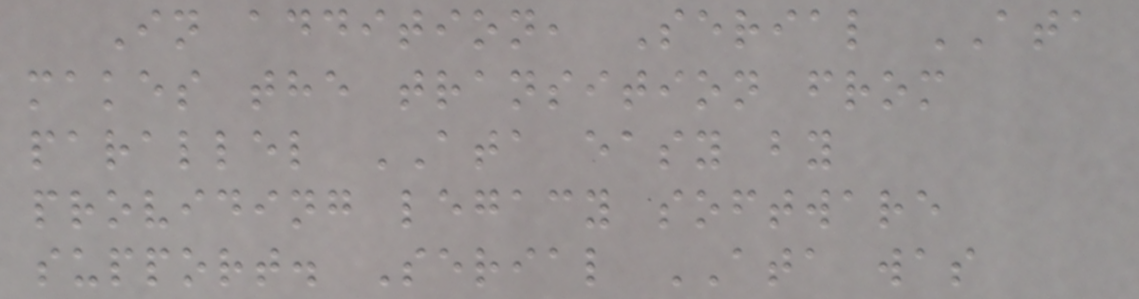In addition, Serial ATA
makes the transition from
parallel ATA easy by
providing legacy software
support. Serial ATA was
